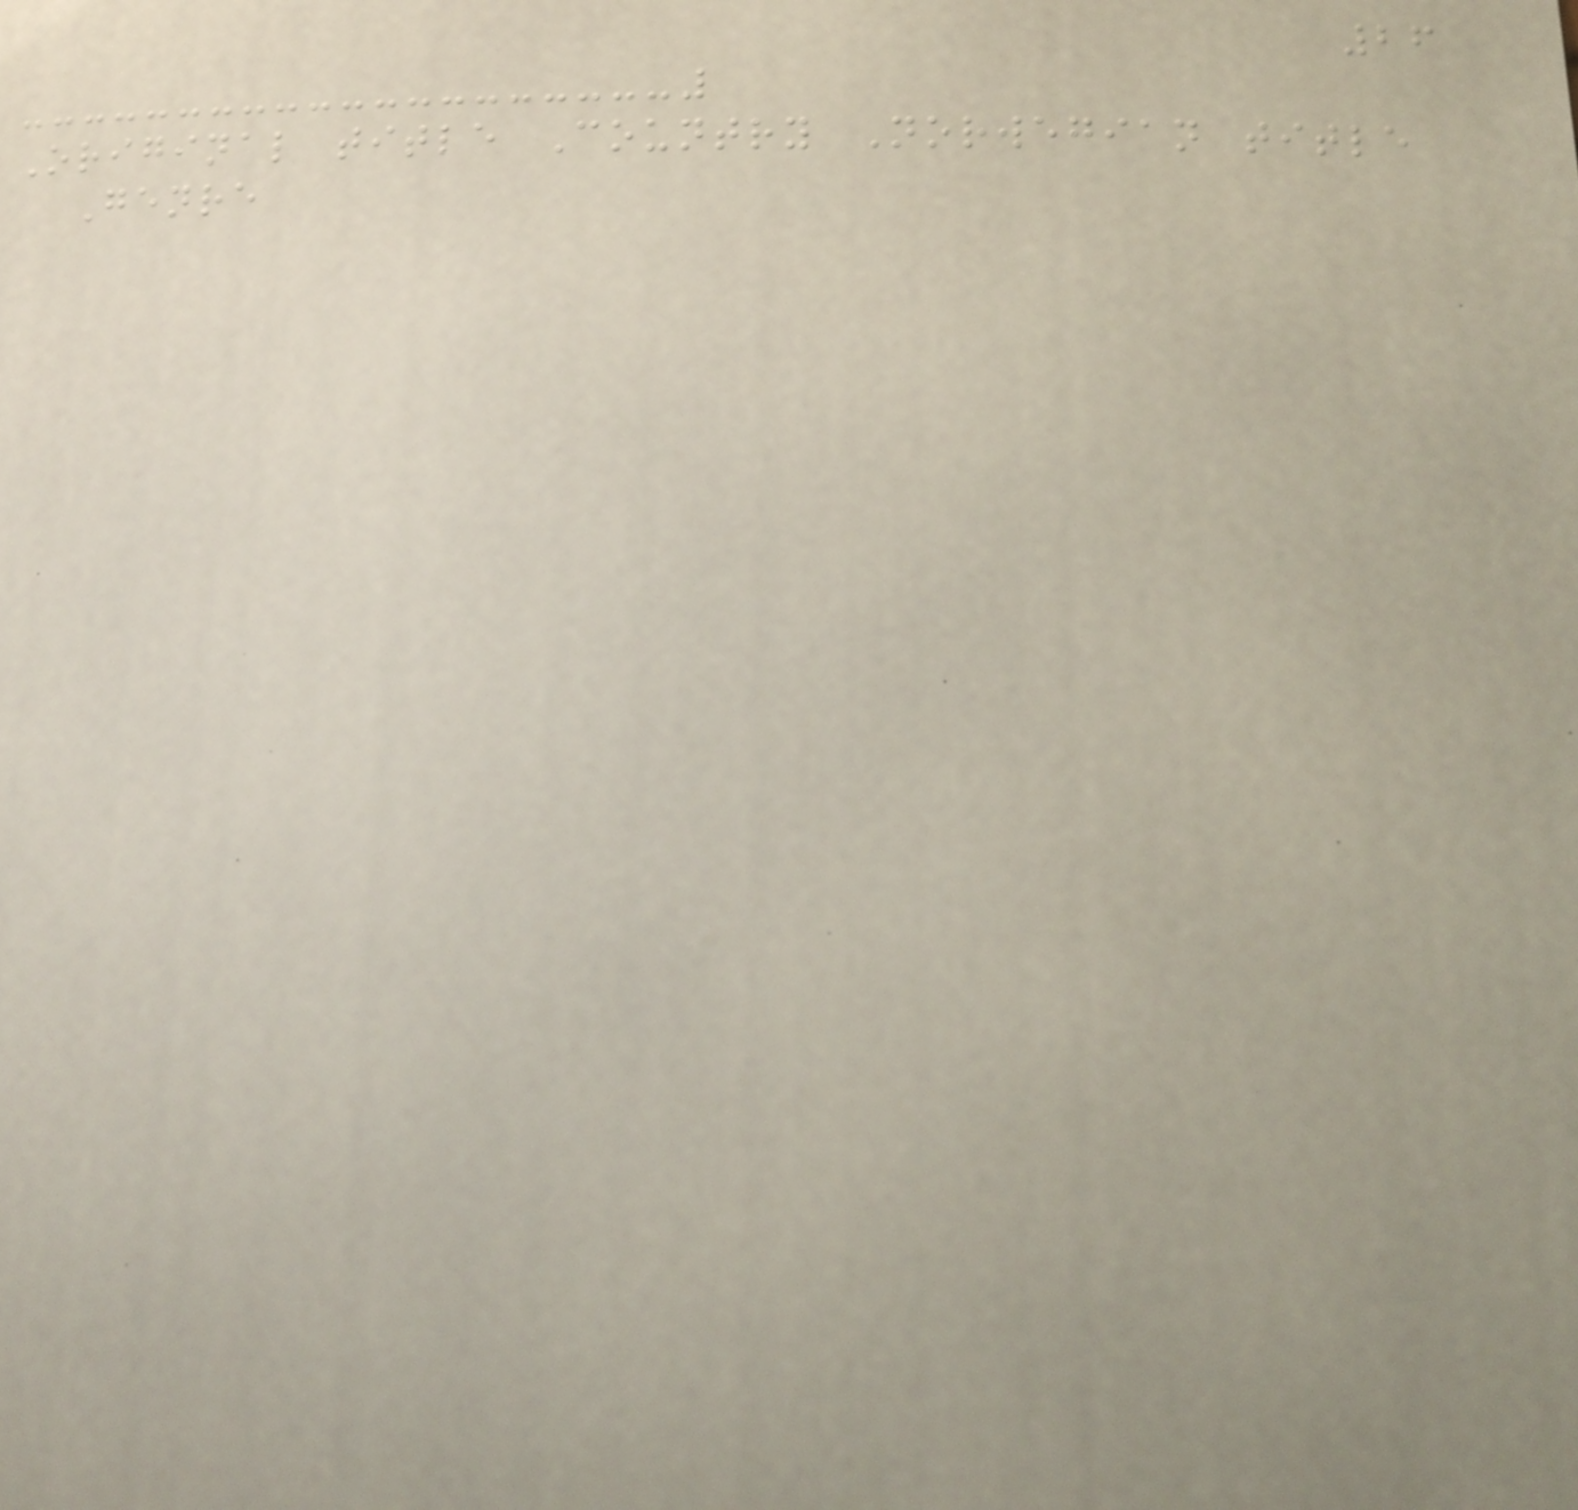26
Original title Country Norwegian title
Genre
